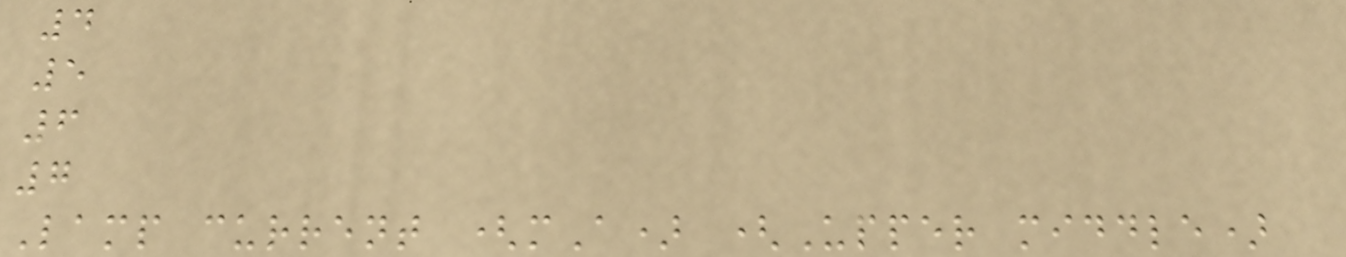4
5
6
7
Lamp current (mA) (Upper middle)
